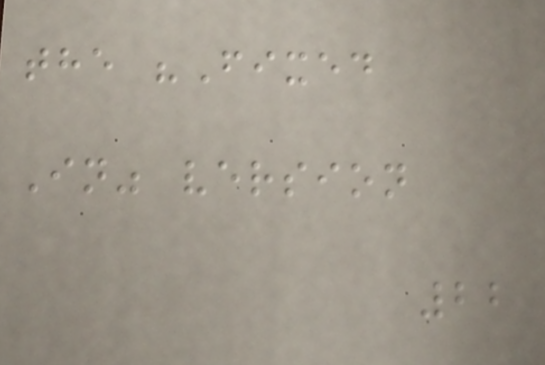the "Fixed
In" version
22
